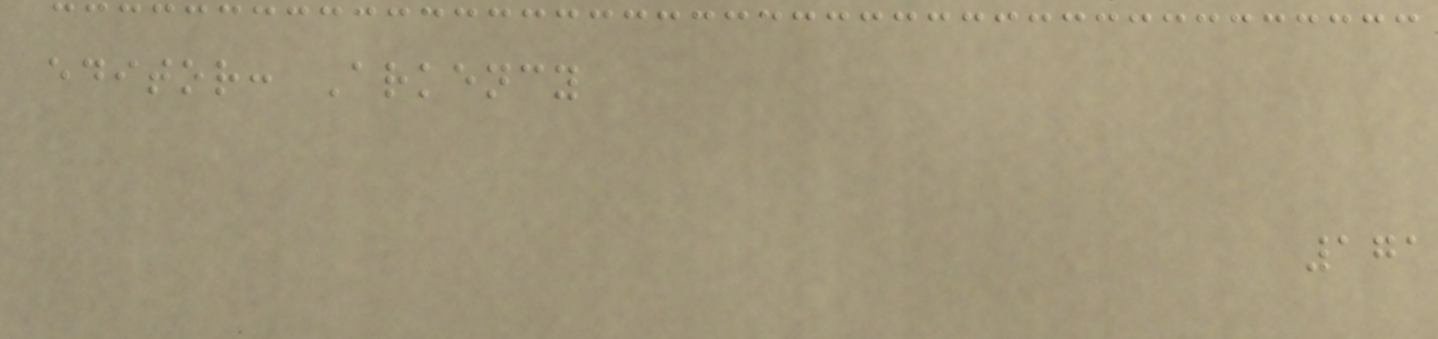editor: Arkency
171
